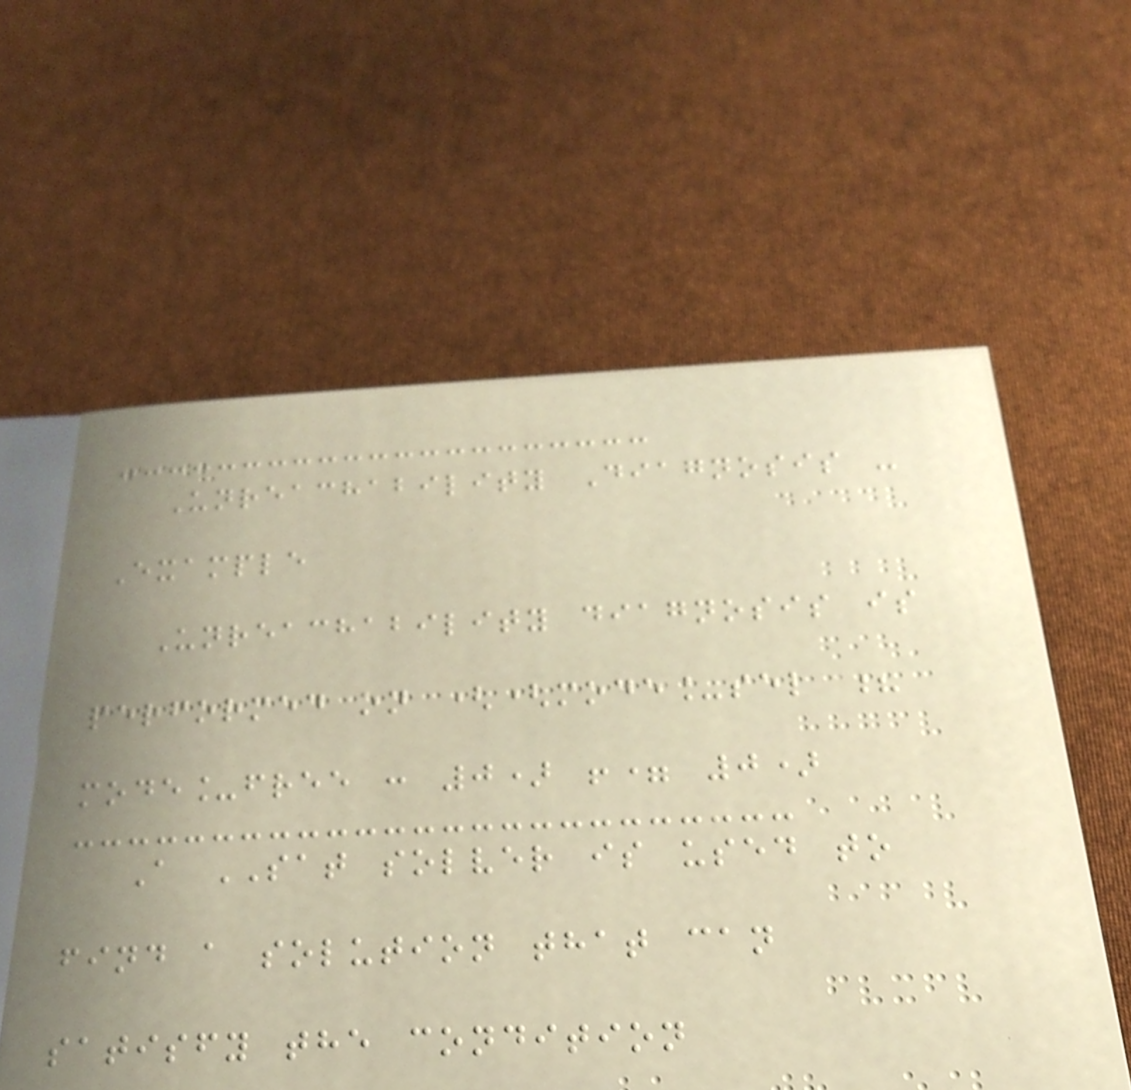Unreachability Diagnosis -
Example
Unreachability diagnosis is
performed on ((mode_sel ?
mode_free : 0) != 0)
A SAT solver is used to
find a solution that can
satisfy the condition
